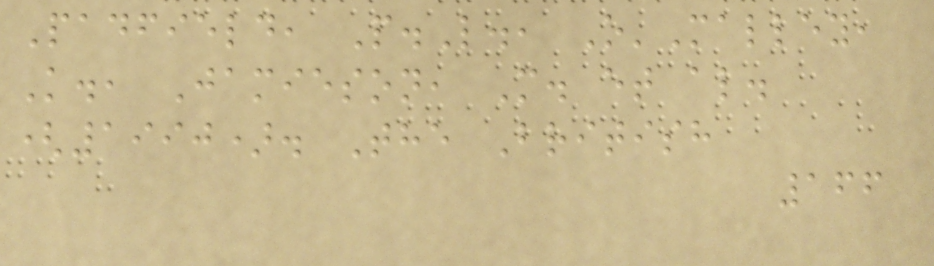Padfield, P.L., O'Malley,
K., Jamieson, M. et al.
(1990). The British
166
